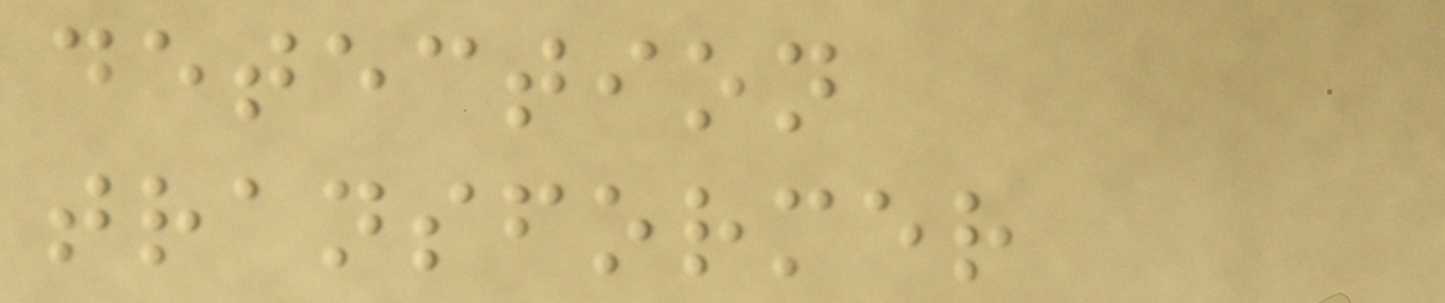detection
transformer
